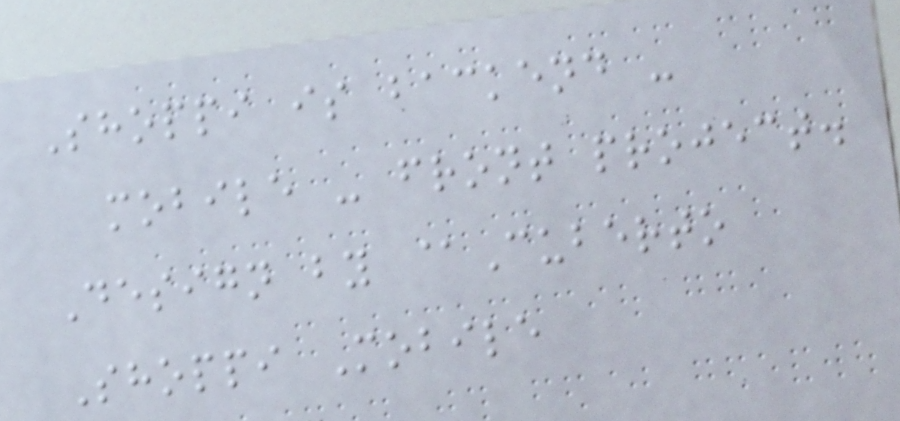Shoppi is backend -
mobile - front project.
Design by @Cuberto
Shoppi Mobile
